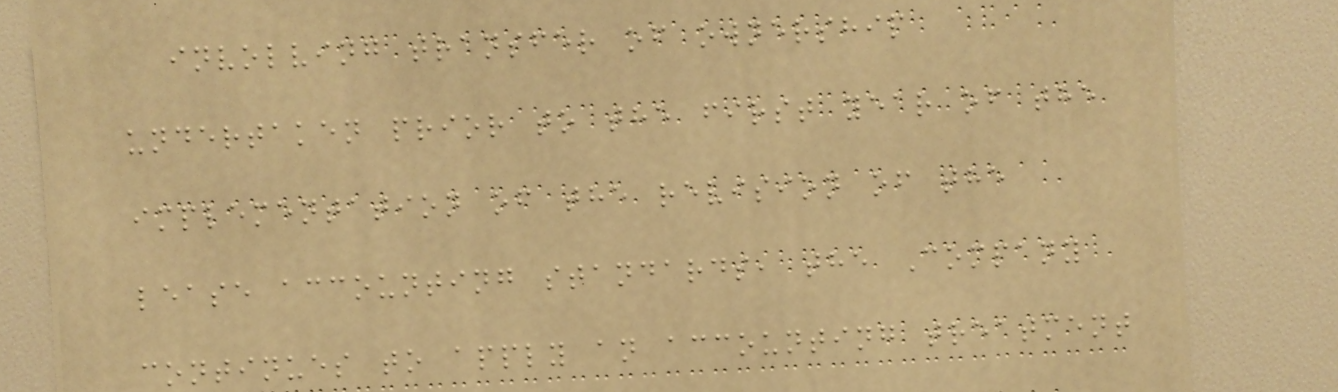involving transfer of ownership
undertaken prior to the first year of the
implementation of the revision of the
lease accounting standards, the Company
continues to apply an accounting treatment
